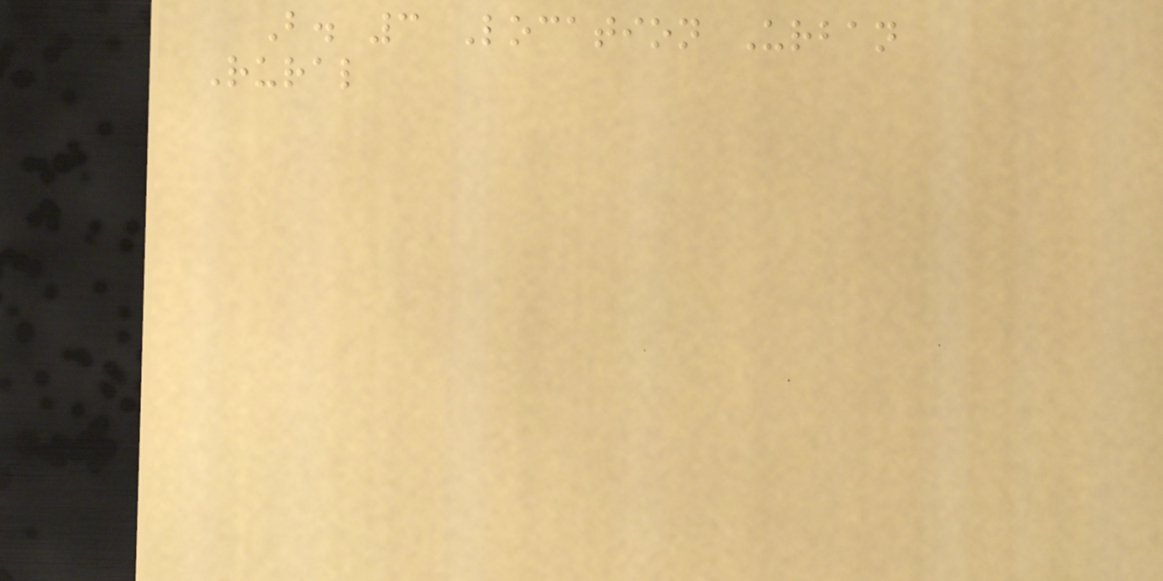B. 3 Location Urban
Rural
